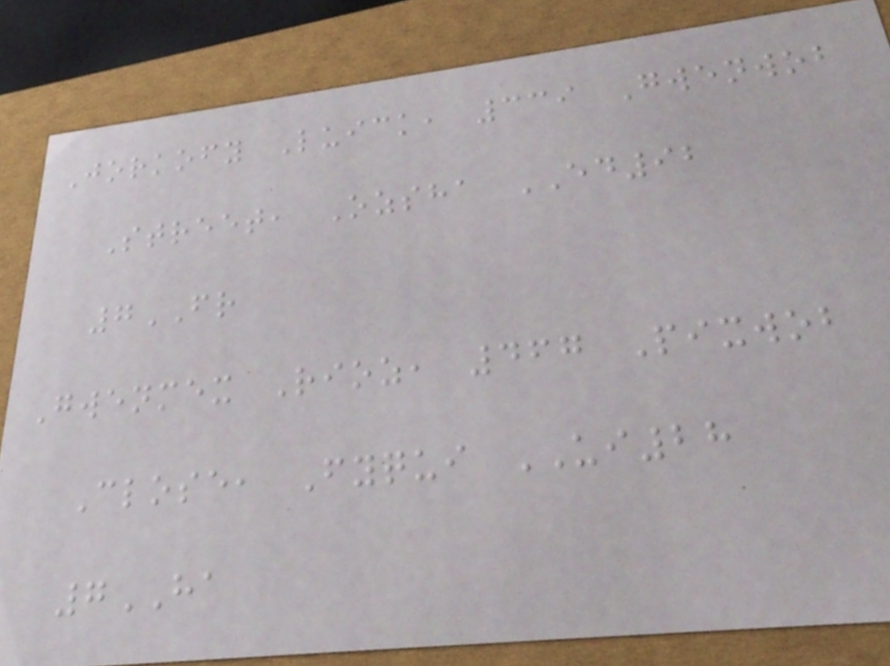Jorkofy Luick, 339 Gwenwob
Street, Ozsha ED92
7FR
Gwenmex Rioz, 467 Pixwob
Close, Fyqui UI28
7HA
